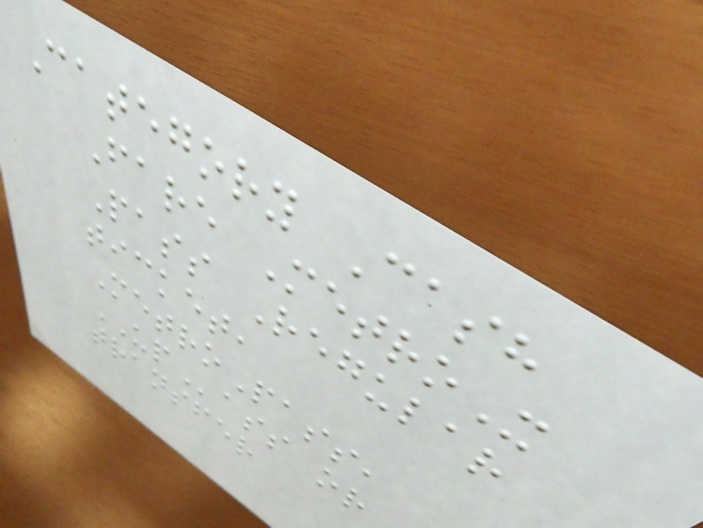Category Cash
Fare MetroX
Pass Regular
ticket,
MetroPass,
UPass or
transfer
